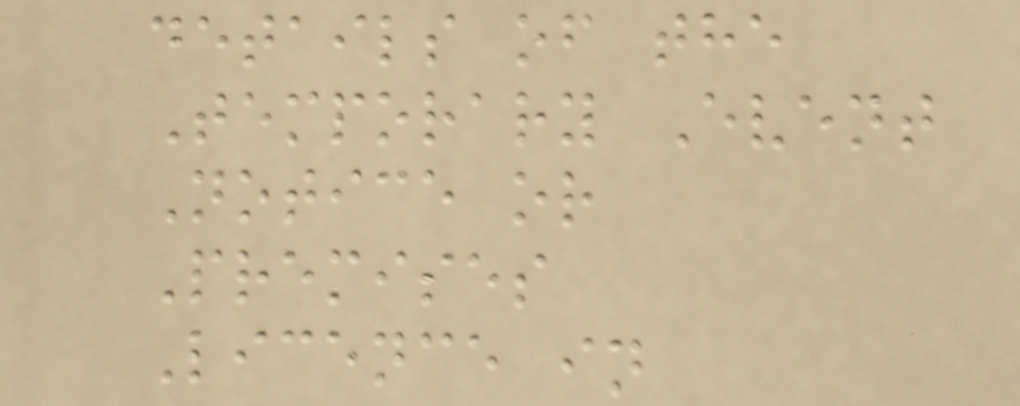details of the
Temporary Event
Notice or
Premises
Licence in
